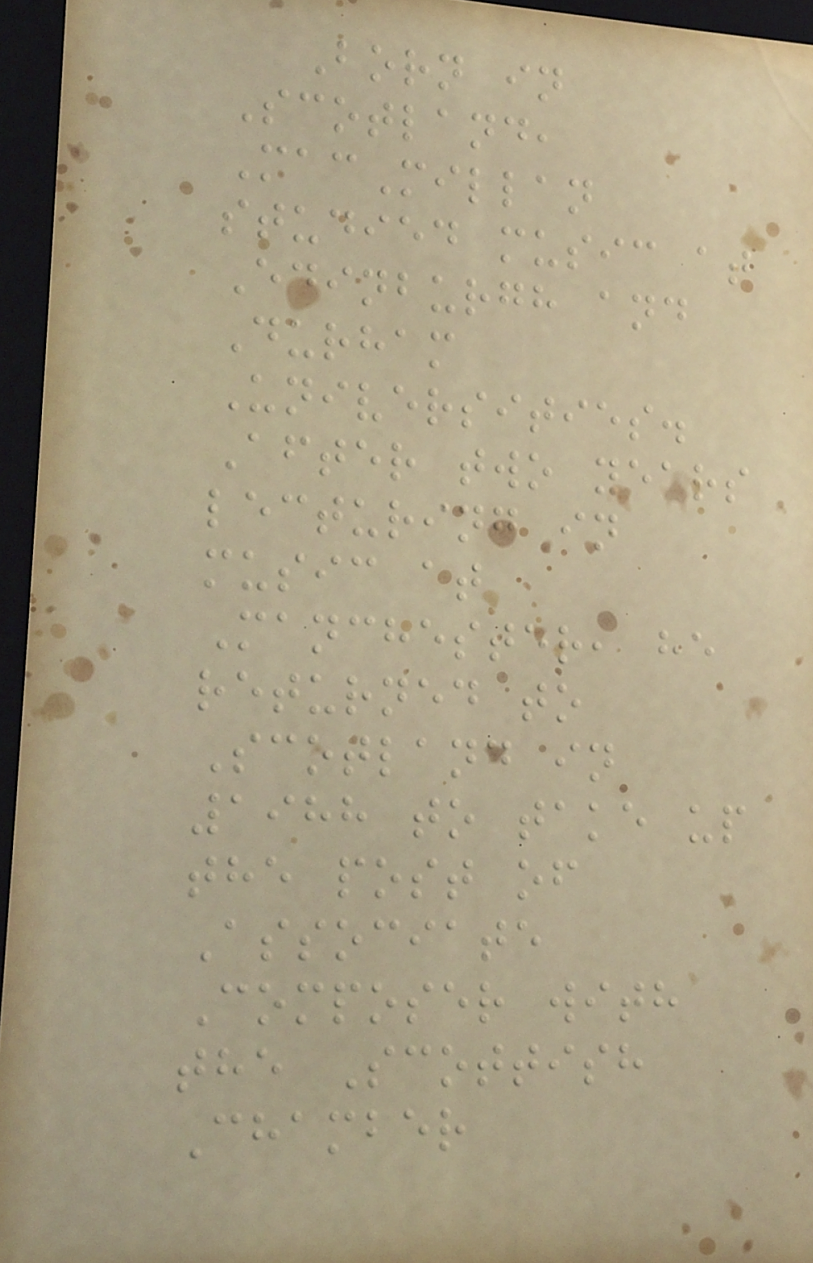Born in
Scotland,
MacMillan
studied music at
Edinburgh and
Durham
Universities.
After two years
lecturing in
music at
Manchester, he
returned to
Scotland in
1988 to take up
the post of
Associate
Composer with
the Scottish
Chamber
